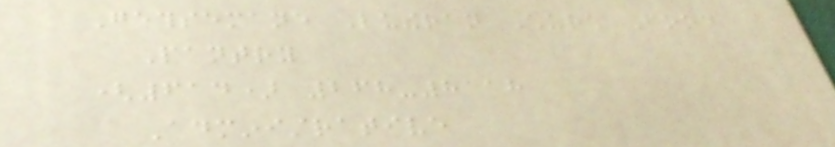Gethsemane Lutheran Church Food
Pantry
(614) 268-8118
Administrative
